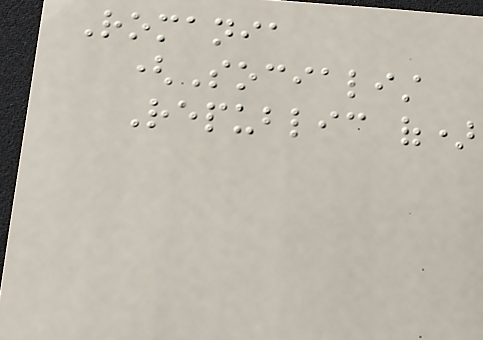Romania
(Socialist
Republic of)
